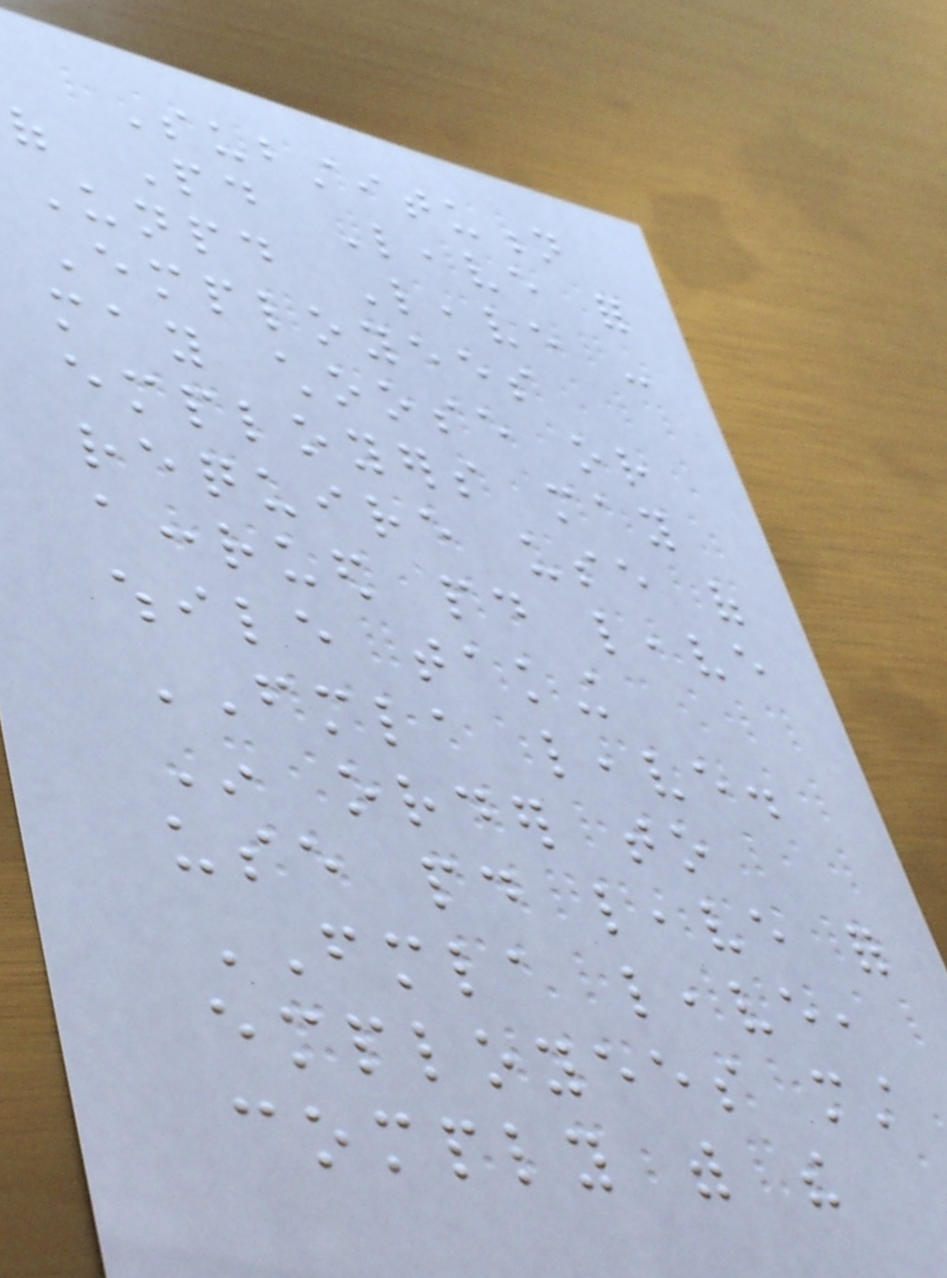Substitution
of Paid Leave for
Unpaid Leave -
Employees
may choose or
employers may
require use of
accrued paid leave
while taking
FMLA leave.
In order to
use paid leave for
FMLA leave,
employees must
comply with the
